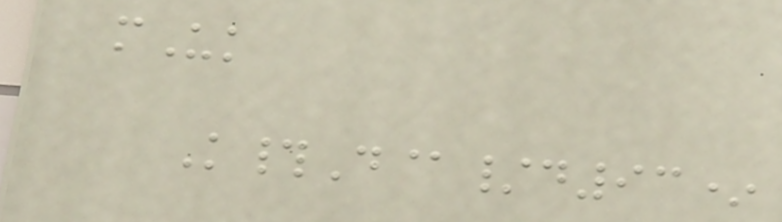mUk
K#D@/d93*
